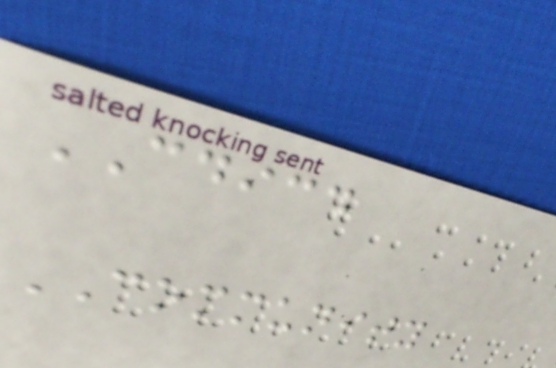CDICD
COMMUNITY
